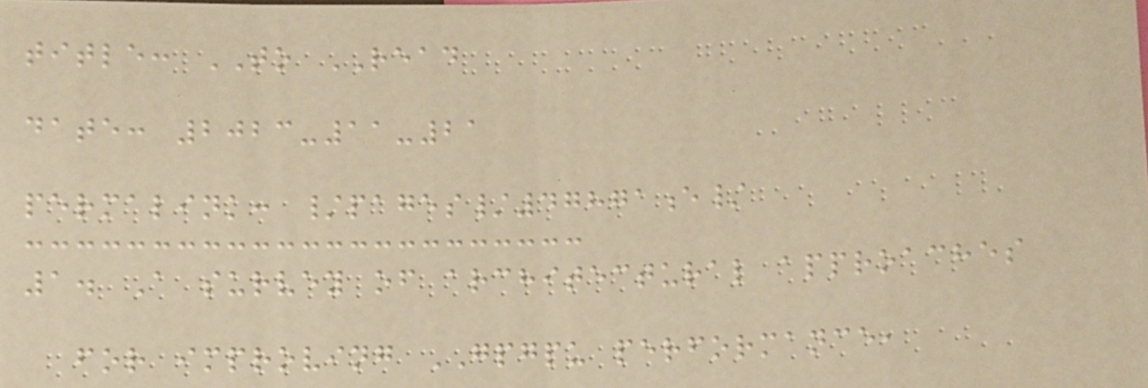title: TO READ
date: 2023-11-21
permalink: /pages/47871e/
1. A survey of architectural approaches
for improving GPGPU performance,
